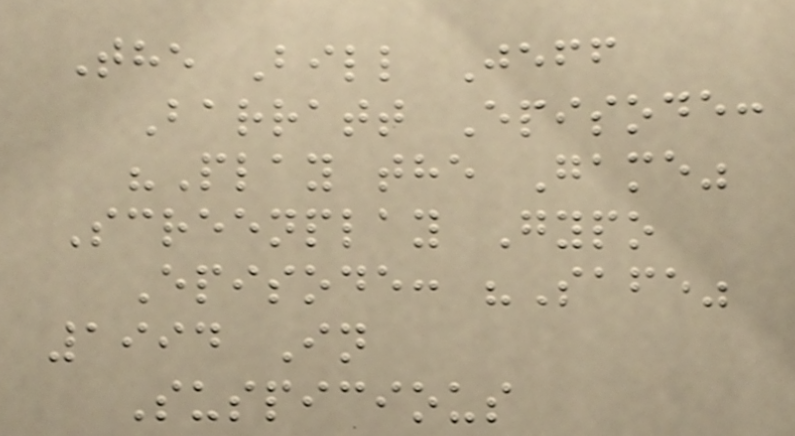The Bill Jeff
Barratt Episode:
"Play the Game"
Screenplay Gypo
Episode: "Safe"
1994 In
Suspicious
